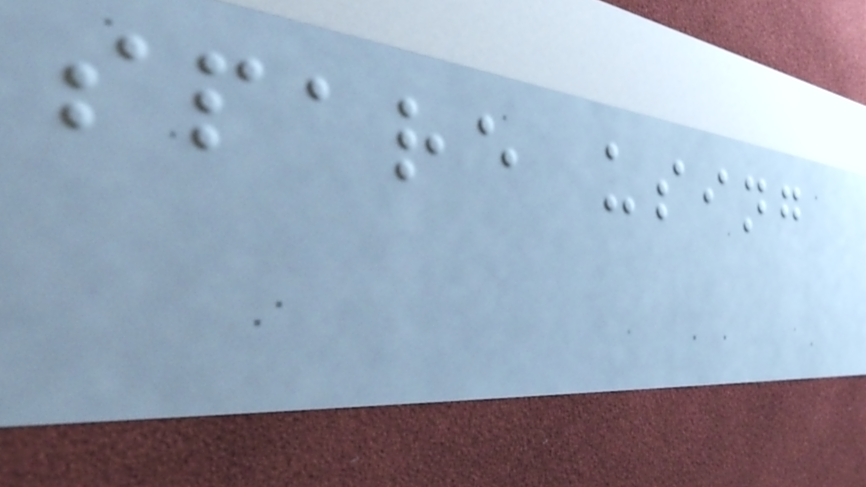spare using
